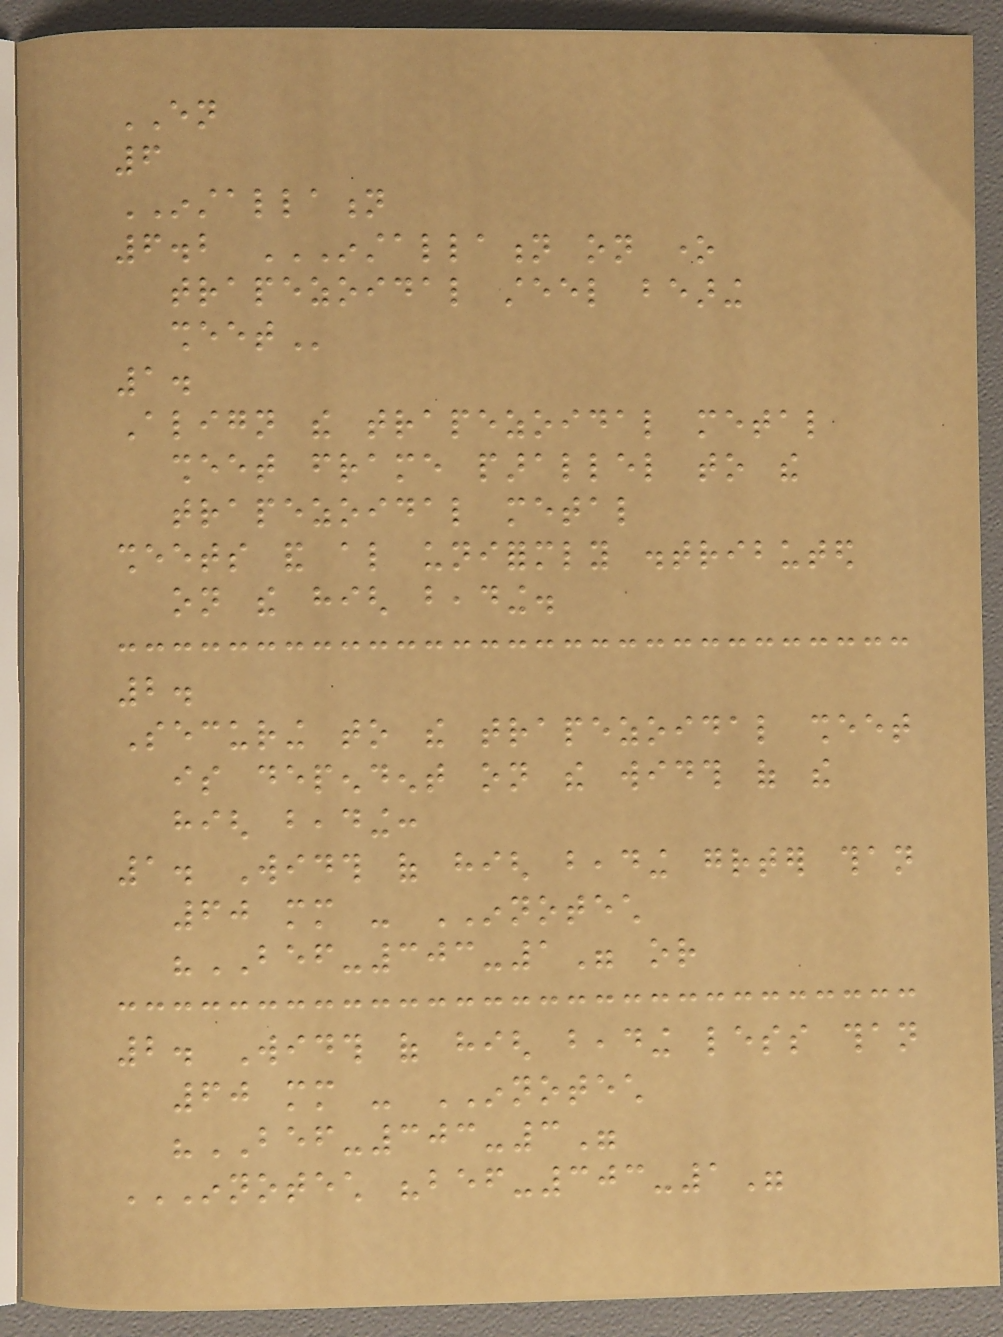EN
6
INSTALLATION
6.2 INSTALLATION ON ONE
TRAPEZOIDAL STEEL BEARING
SHEET
1.
Align the trapezoidal metal
sheet frame parallel to the
trapezoidal metal
sheets and also uniformly distributed
on the high beading.
2.
Securing to the trapezoidal sheet
is dependent on the width of the
high beading:
1. Width of high beading greater than
60 mm - INNOTECH
"BEF-303-1" or
2. Width of high beading less than
60 mm - INNOTECH
"BEF-303-3"
INNOTECH "BEF-303-1"
